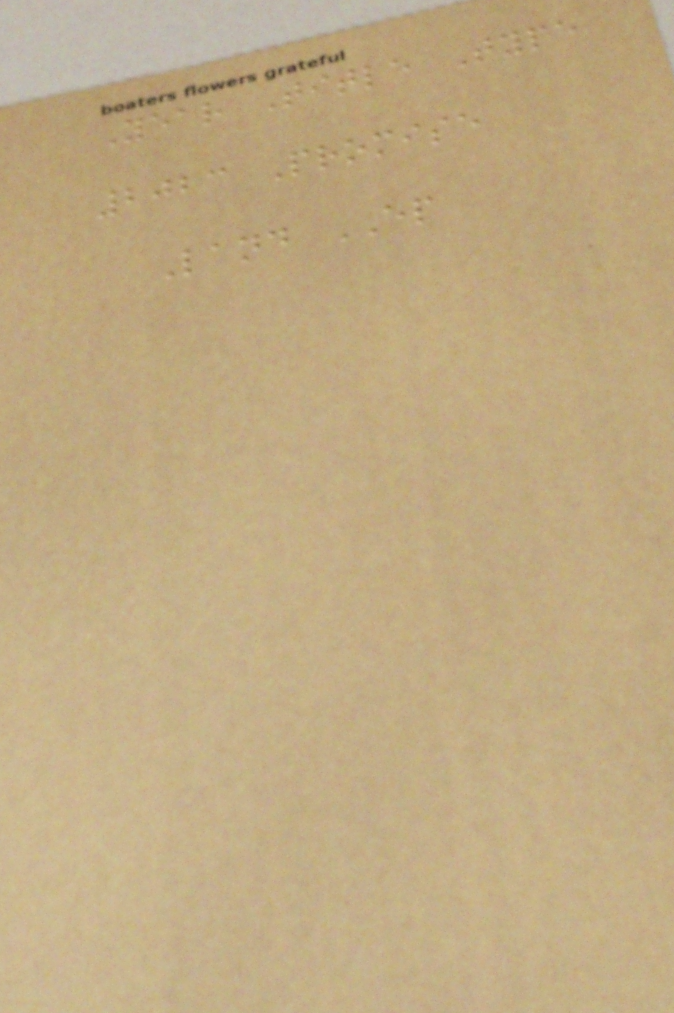Year Title Type
2023 Promise
Land EP
